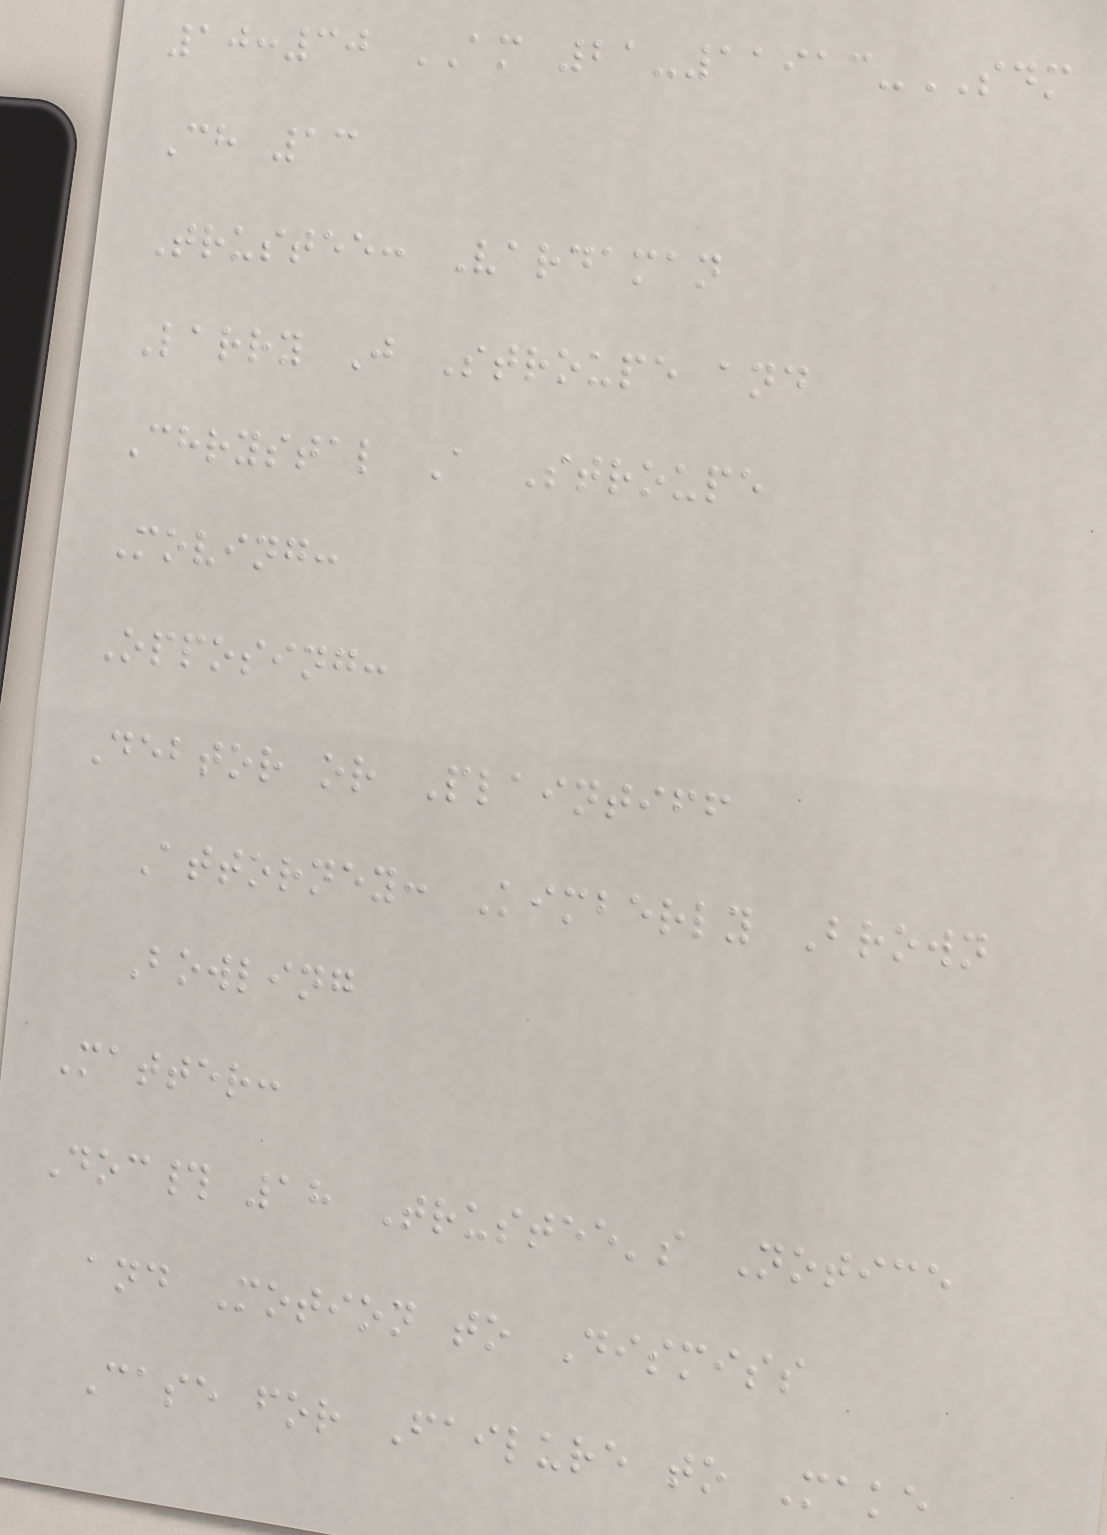10:30 AM 21-11913-SDM
Ch 13
Trustee: Vardaman
Larry J Stroupe and
Chrystal A Stroupe
Moving:
Opposing:
Debtor or Plaintiff
Attorney: Kimberly Brown
Bowling
Matter:
Doc# 18 Trustee's Notice
and Motion to Dismiss
Case for Failure to Make
